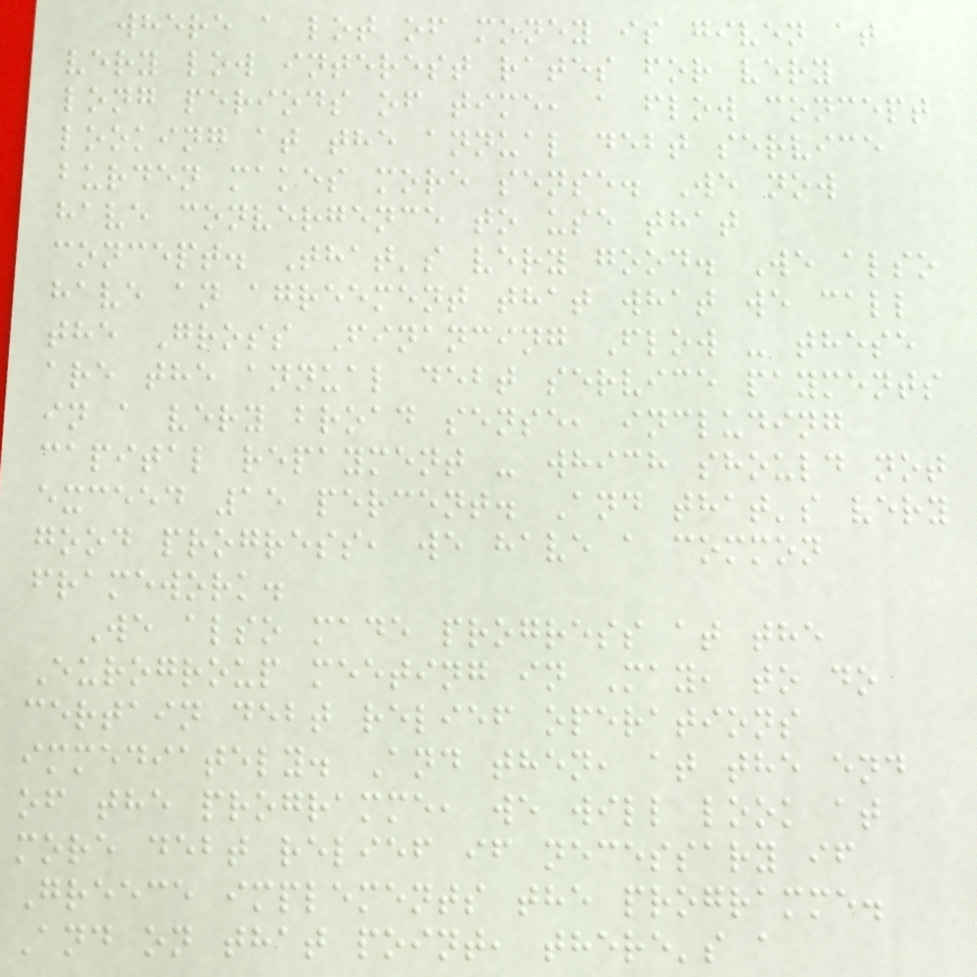where a lot of money is given at
very low interest rates for very
long periods of time, a flow concept
looking at the annual debt service
burden makes more sense. We now
have convergence to use that
concept. That's very good. We also
have an agreement that what we call
the Gross Financing Flow - these
are the annual debt service payments
in a very broad sense, including
capital repayment - which should not
exceed 15 percent. And that's very
good progress, we have a common
framework.
We also made progress at the
Eurogroup meeting in May, to do
certain debt relief operations
immediately. And then, at the end
of the programme, we will look at
more debt relief if necessary if
Greece implements the programme.
And on that point, there's a
